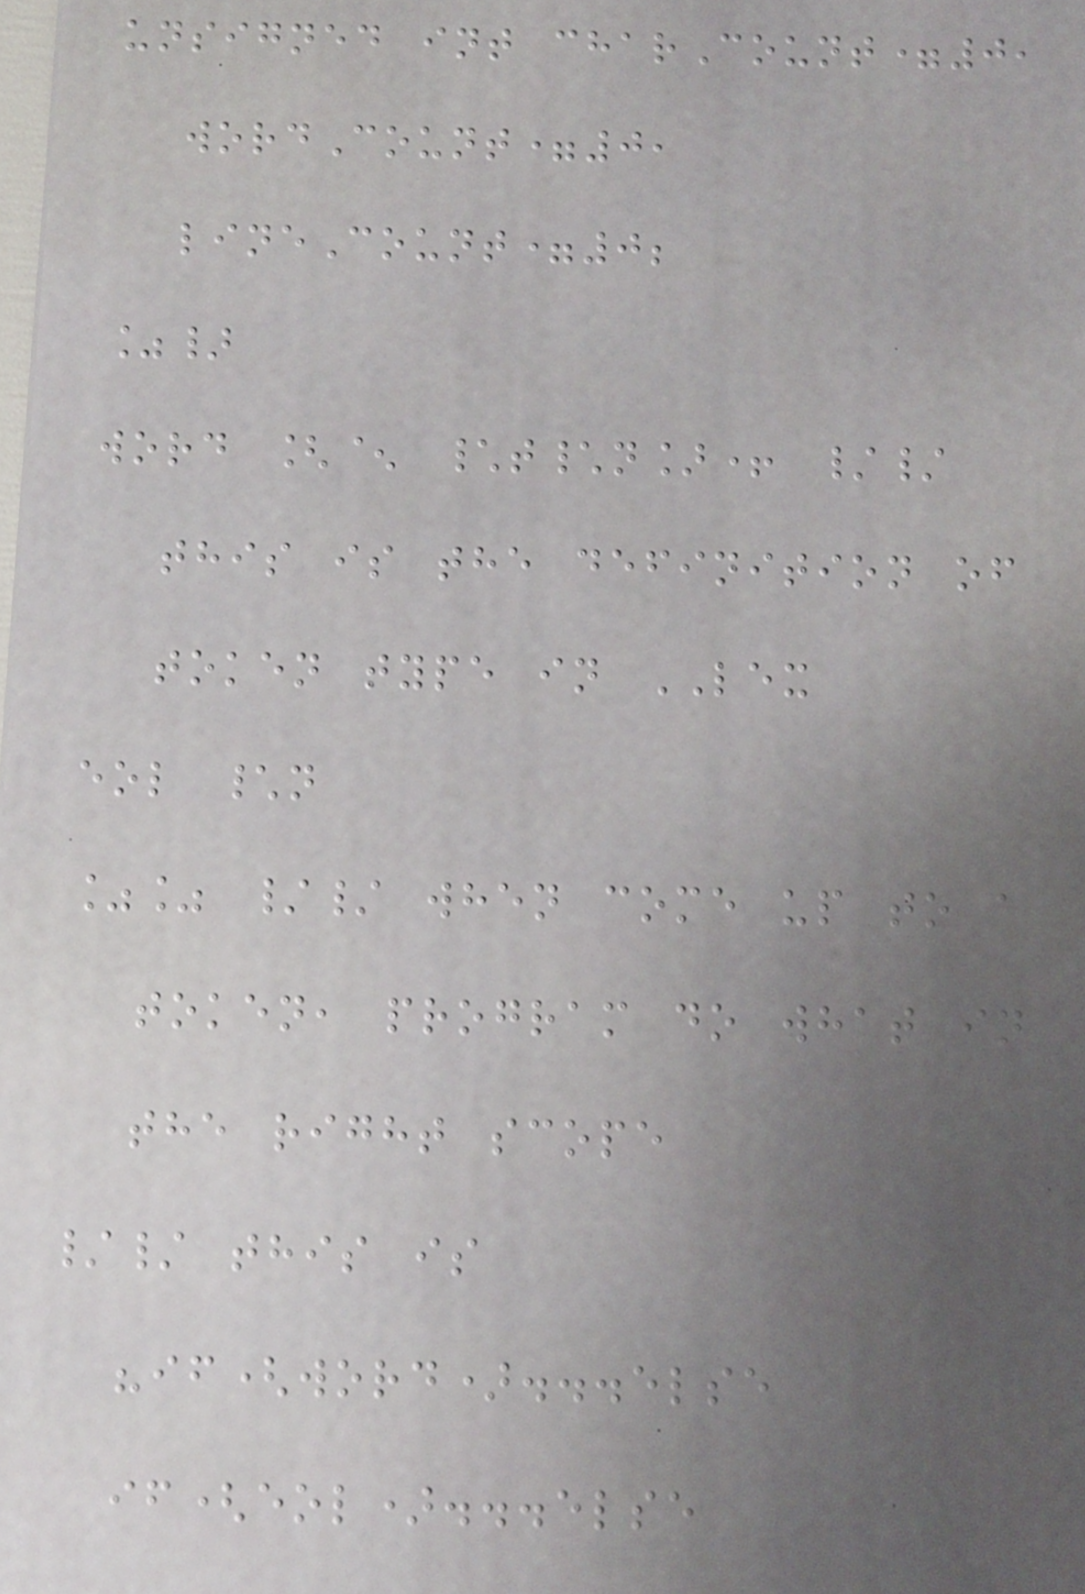unsigned int charCount=0,
wordCount=0,
lineCount=0;
%}
word [^ \t\n]+ //
this is the definition of
token type in LEX
eol \n
%% // when come up to a
token, program do what in
the right scope
// this is
"if(word)...else
if(eol)...else
